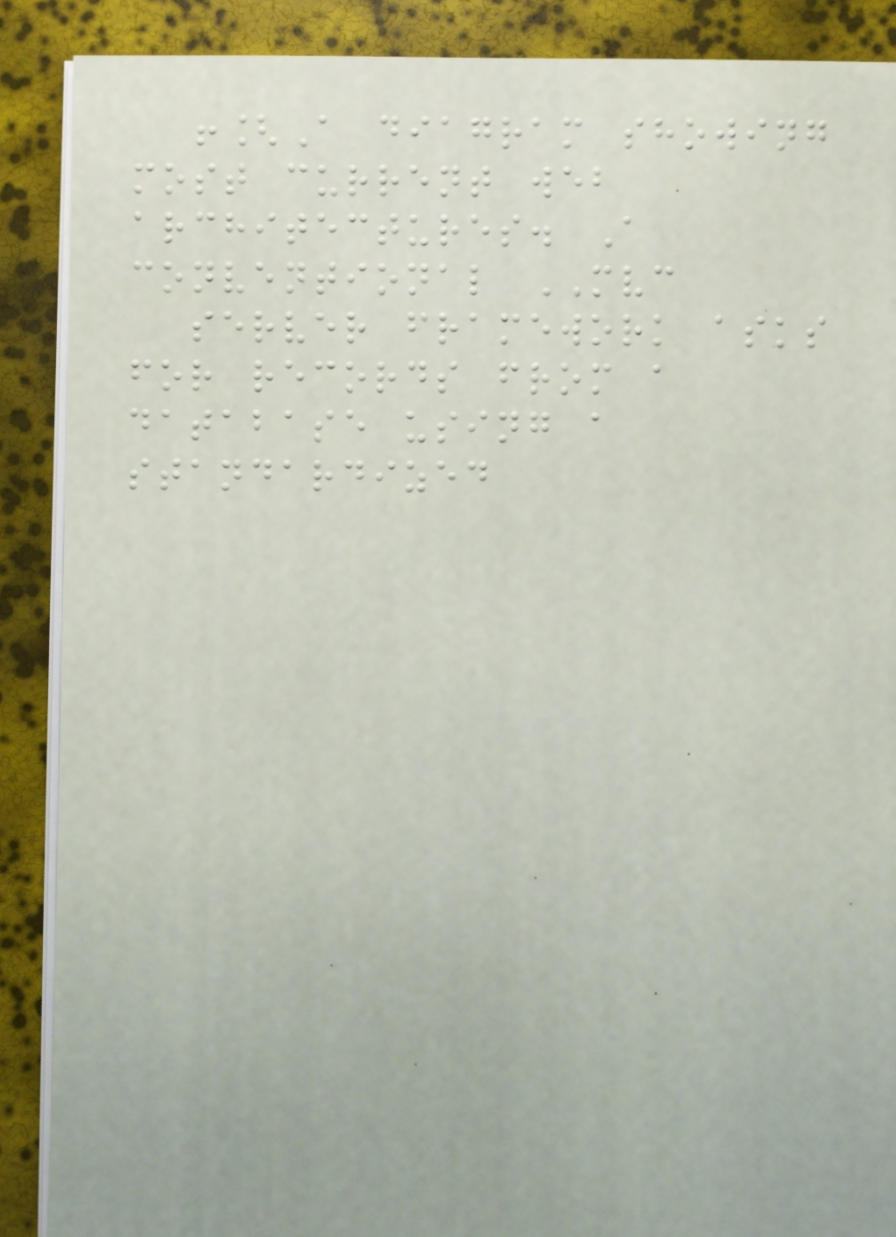![A diagram showing
most current web
architectures. A
conventional MVC
server framework asks
for records from a
database using a
standardized
